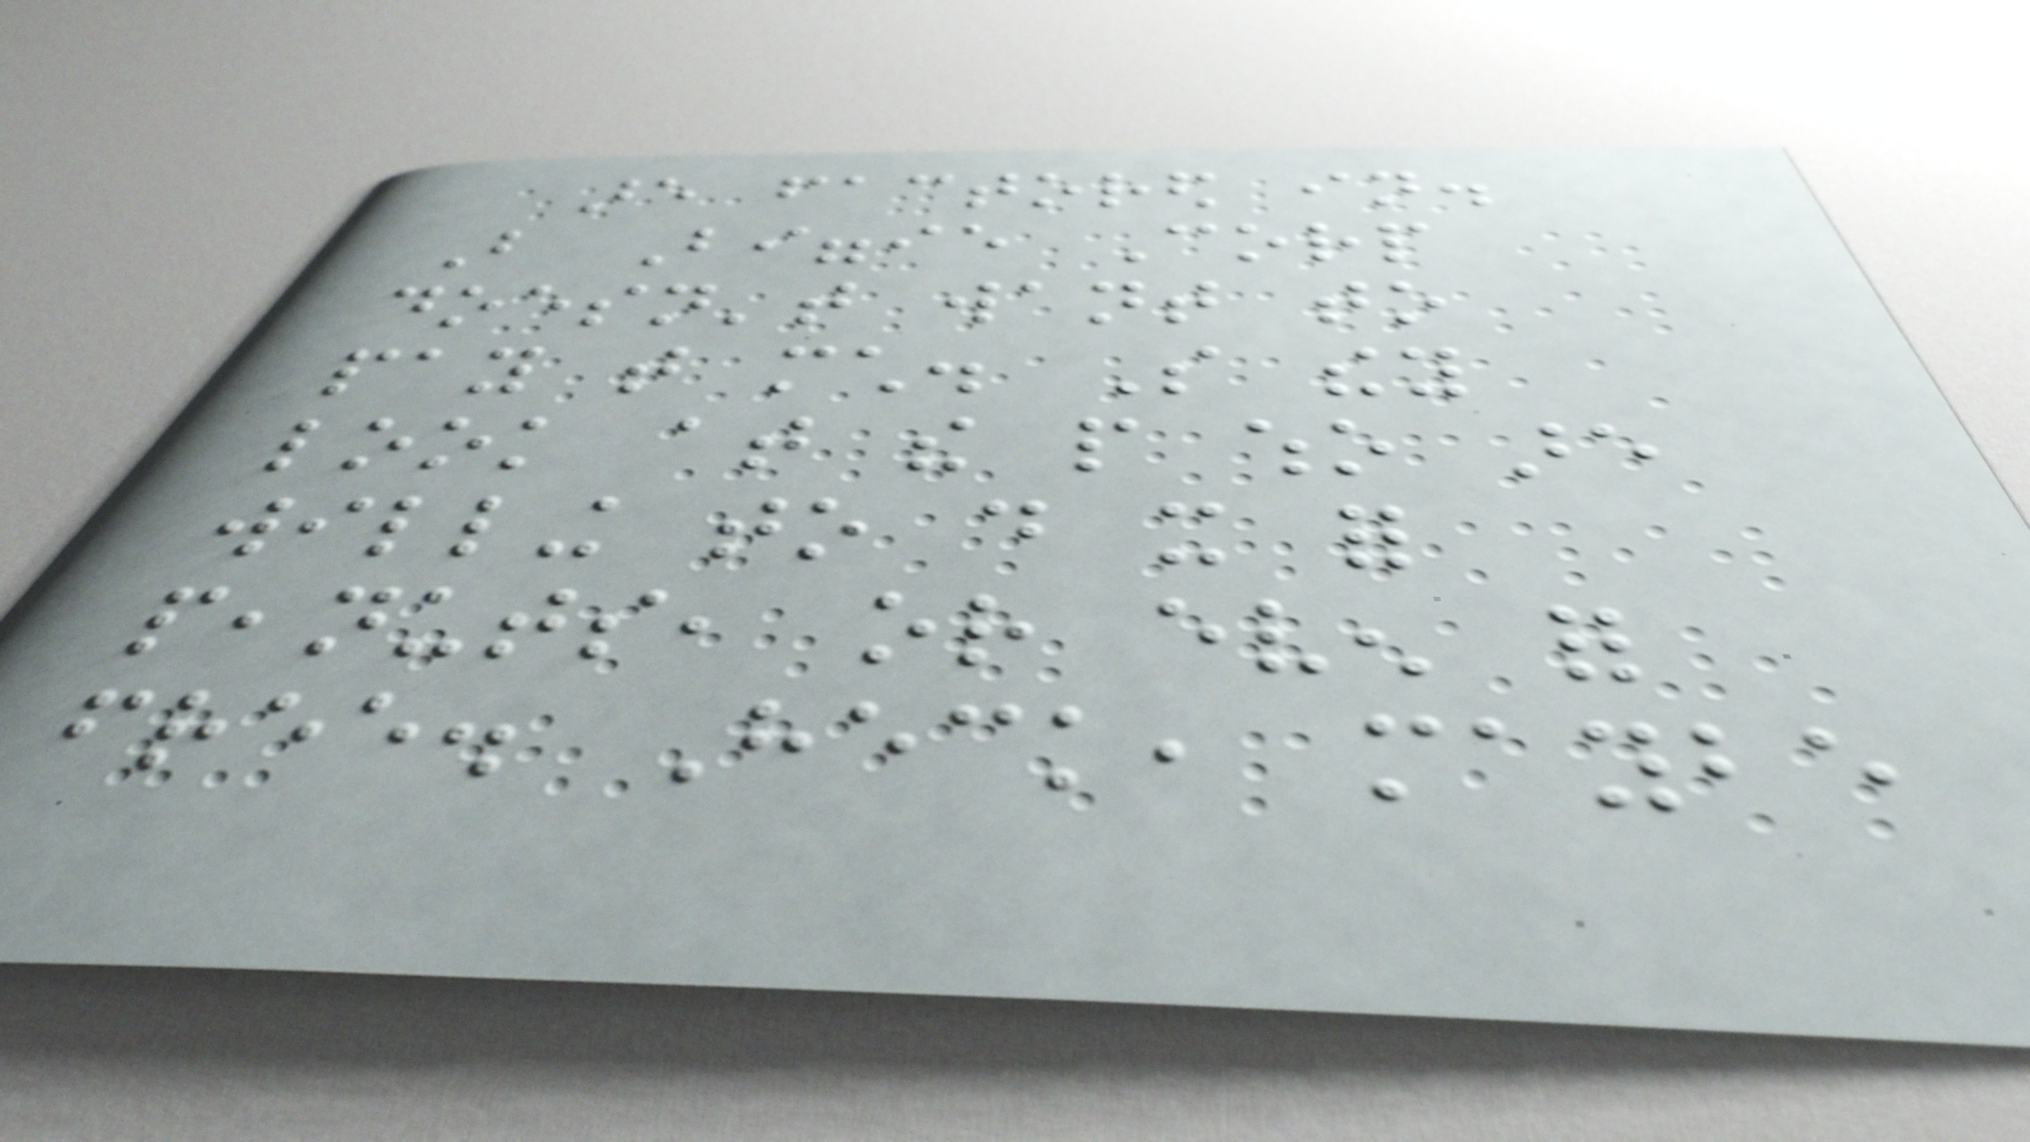are factored in.
But Biggie Corp
doesn't want to
pay that much. So they
look at the people who are
willing to do it for
peanuts, or even for
free. Heck, maybe
